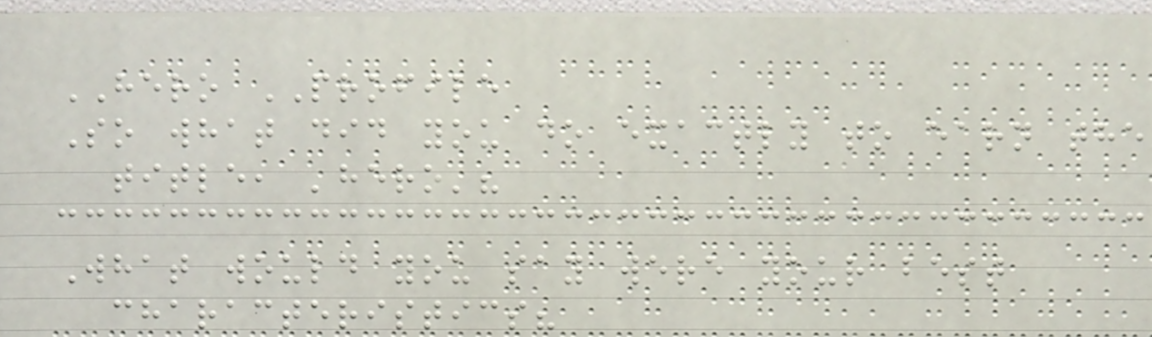HERO PROFILE
So what did you do exactly to earn the
title, 'hero'?
What would you say were your best
characteristics?
